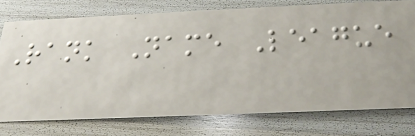Rank Name League
